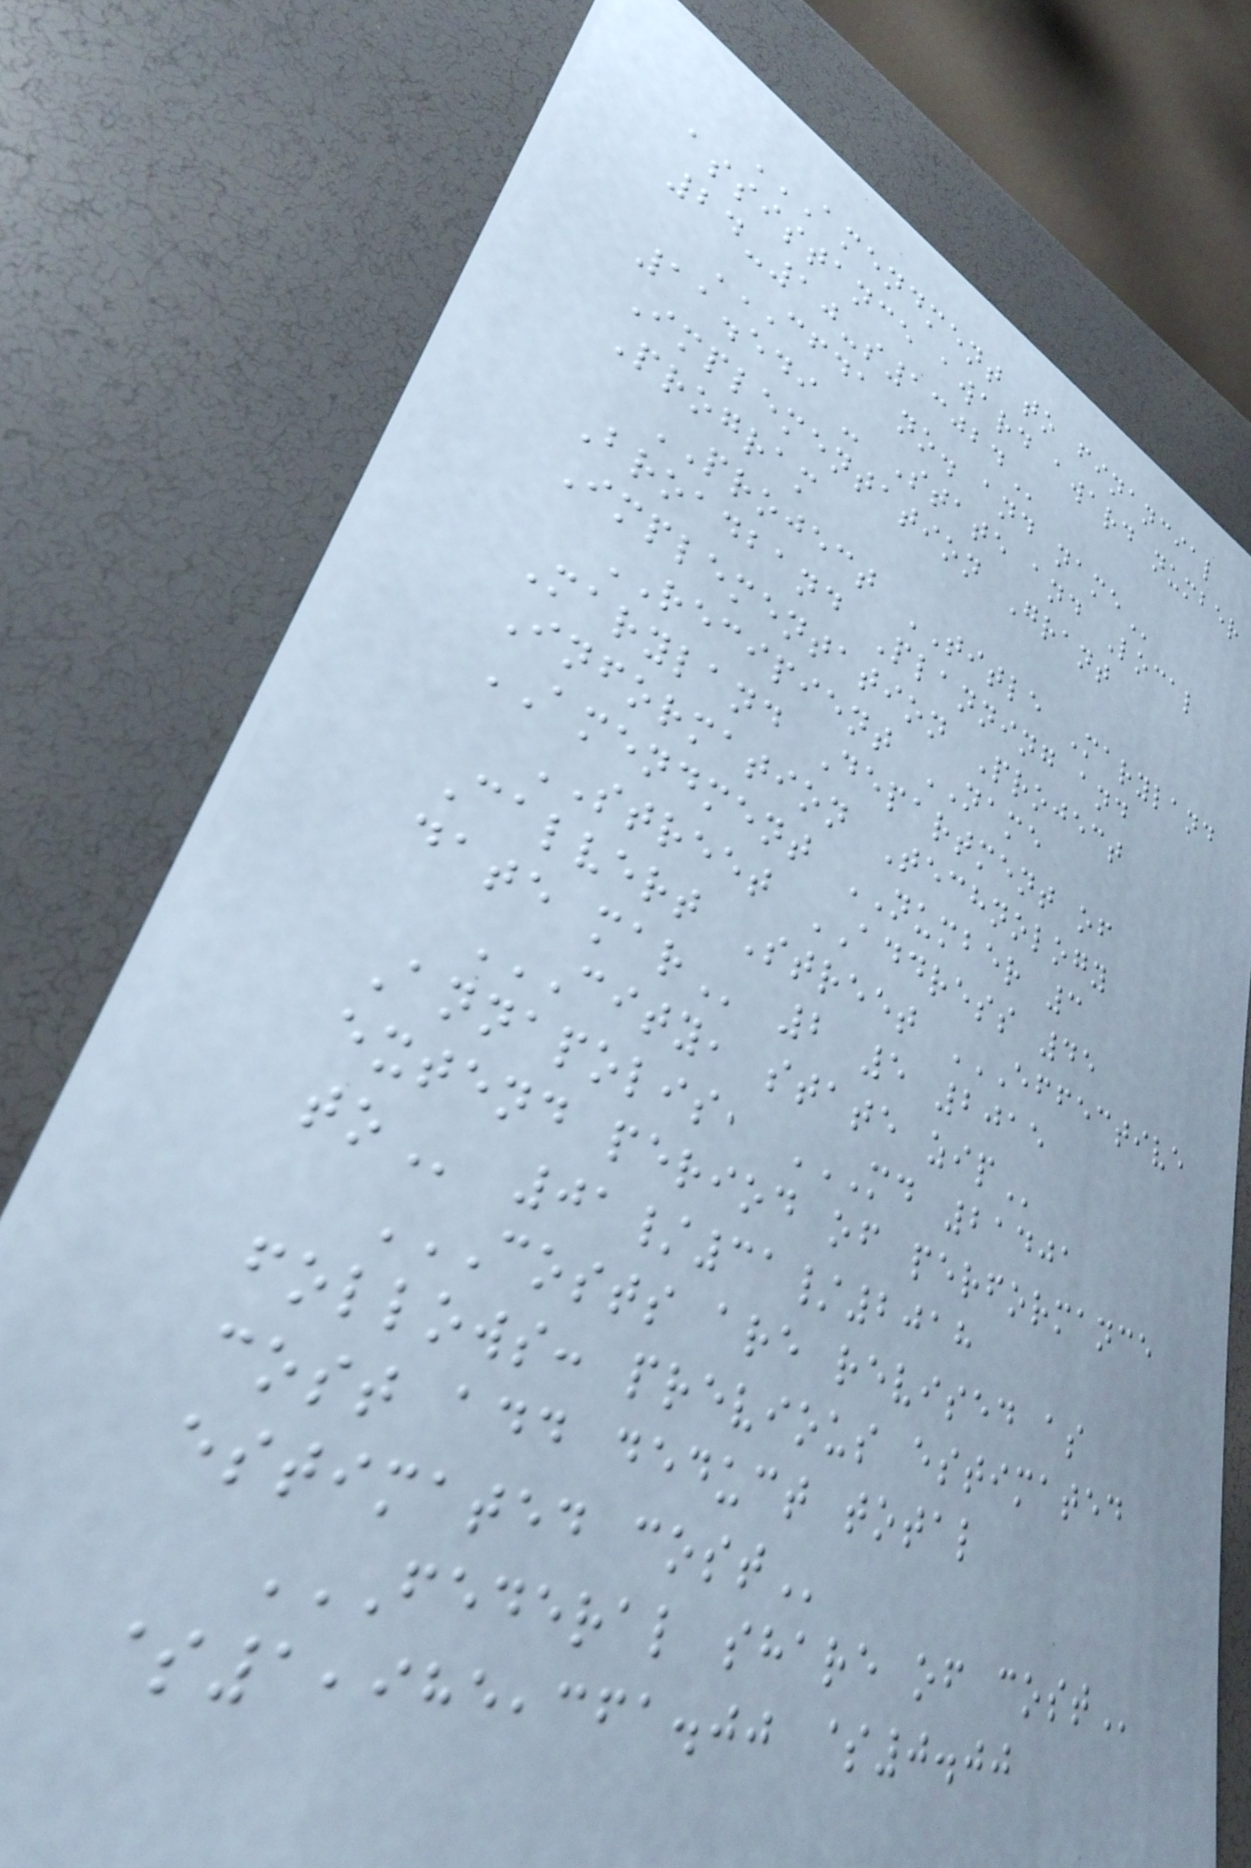AMENDMENT TO FINANCIAL
ASSISTANCE AWARD AWARD NUMBER
24-10-S13024
CFDA NO. AND NAME
11.549 - State and Local
Implementation Grant
Program
PROJECT TITLE Maryland
Broadband Planning and
Implementation Project
RECIPIENT NAME
Maryland Department of
Information Technology
AMENDMENT NUMBER 3
STREET ADDRESS 45
Calvert Street EFFECTIVE
DATE MAR 2 5 2015
CITY, STATE ZIP
Annapolis, MD 21401
EXTEND PERIOD OF PERFORMANCE
TO 01/31/2018
COSTS ARE REVISED AS
FOLLOWS: PREVIOUS ESTIMATED
COST ADD DEDUCT TOTAL
ESTIMATED COST
FEDERAL SHARE OF COST
$1,985,361.00 $0.00
